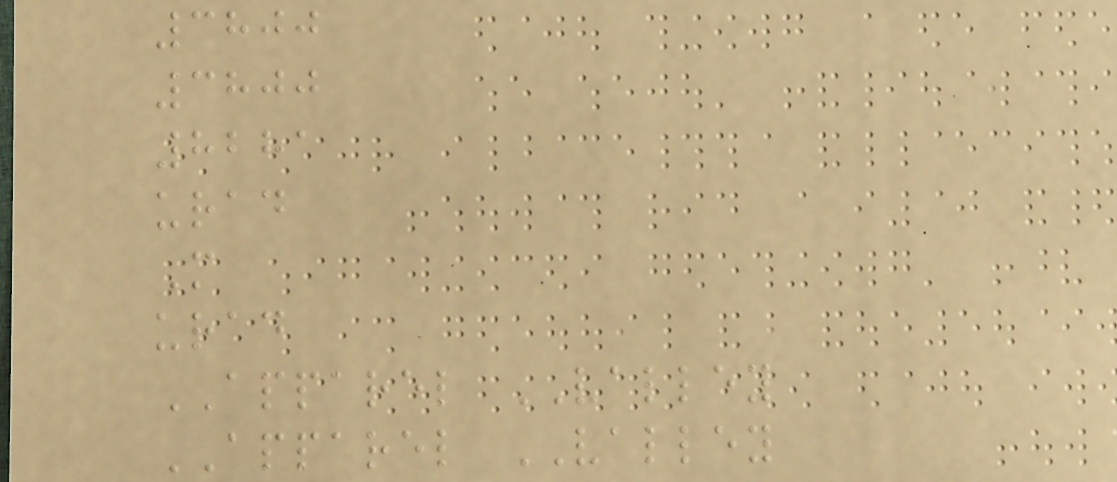3800
3800
8281
urad
M
urad
APPAREL VALLEY
APPAREL VALLEY
